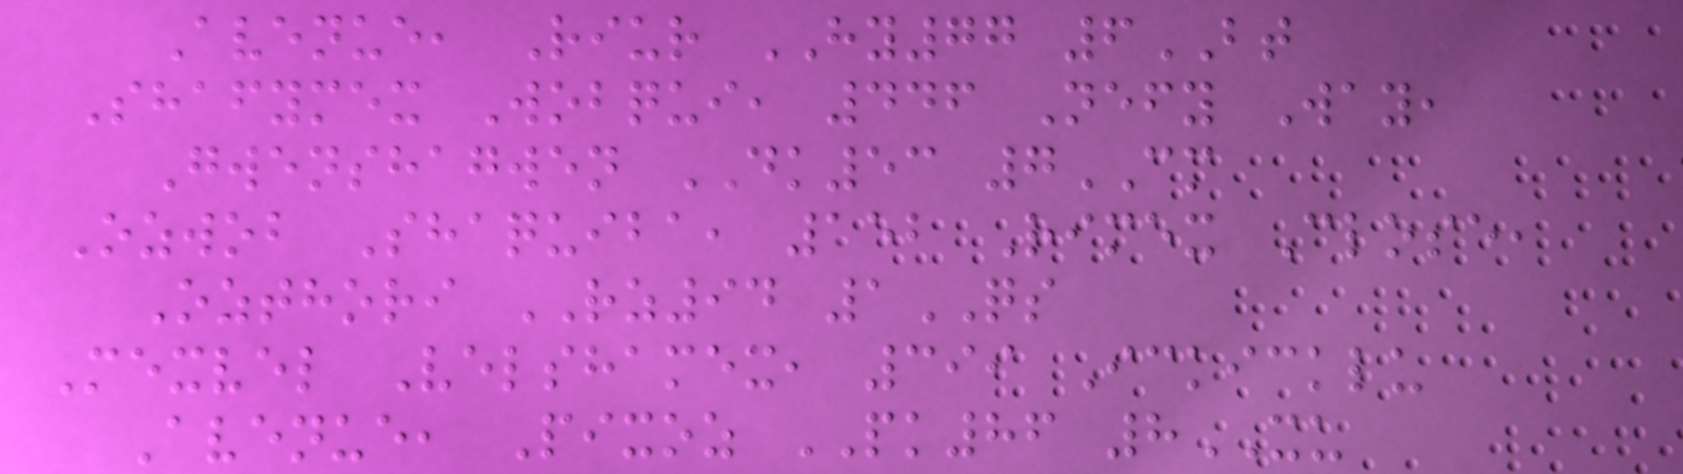Avenue, Riur HY77 6BT
Shafymex Wobqui, 446 Nefy Way,
Gwenshagwen DK53 7CM
Ozwob Shaquiba, 152 Rimex Close,
Ozthori RZ94 1QS
Mexvel Velshamex, 399 Ickicklu
Avenue, Pixoz PK86 8XU
